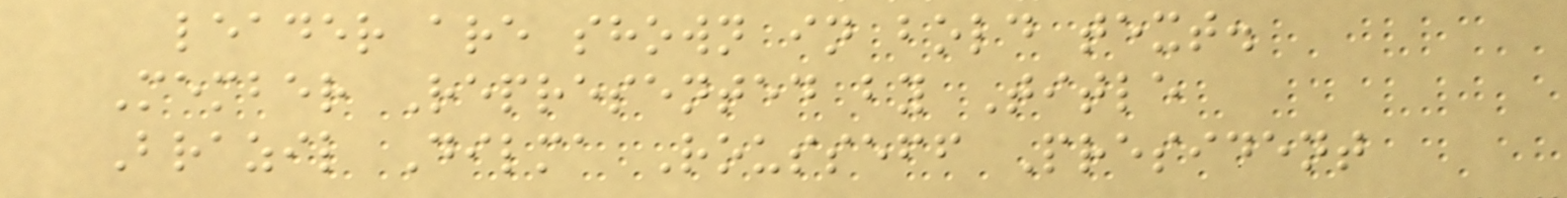leader are shown in bold text.
Member Represented by Title
Brazil Dilma Rousseff President
